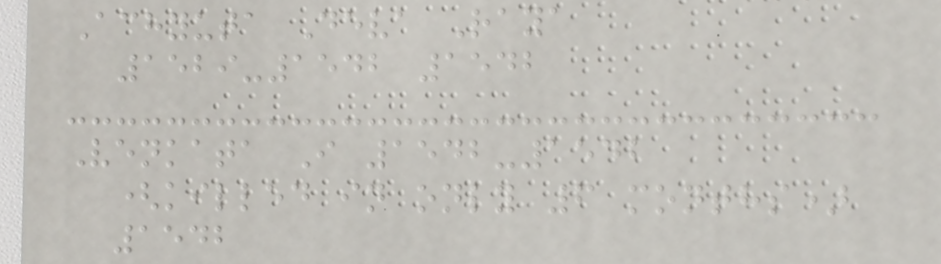Achyuta Deva Raya
1529-1542 1542
Venkata I 1542-1542
(killed in only 6 months)
1542
